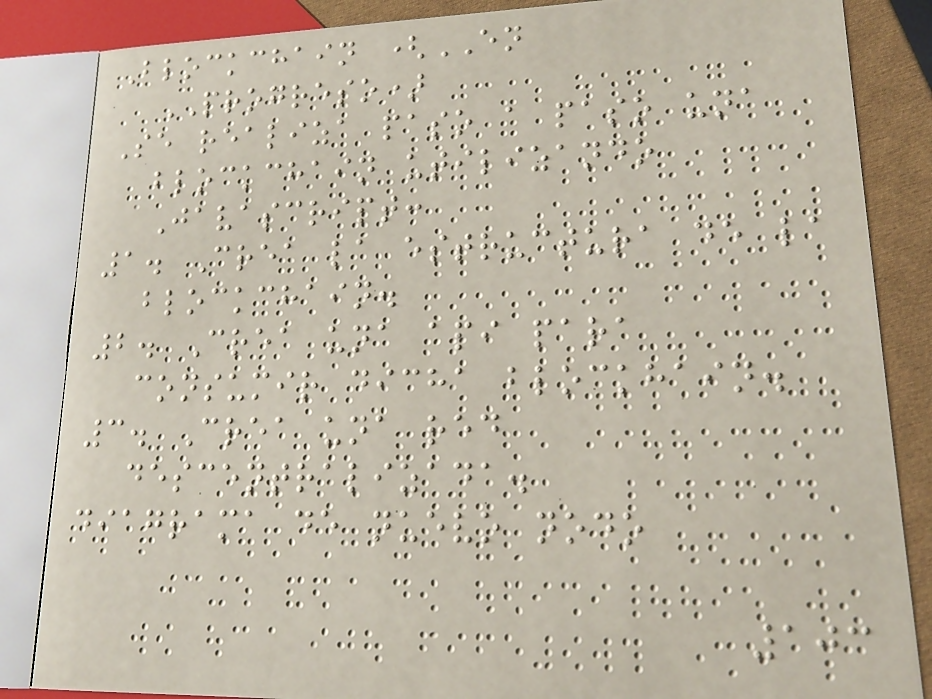Blockchain (EN
PROGRESO)
Se realiza paso a paso una
blockchain utilizando
Javascript:
1. Crea la estructura de la
blockchain.
2. Crea una api para
consumir dicha blockhain.
3. Crea una red
descentralizada.
diagrama de nuevo nodo
103
